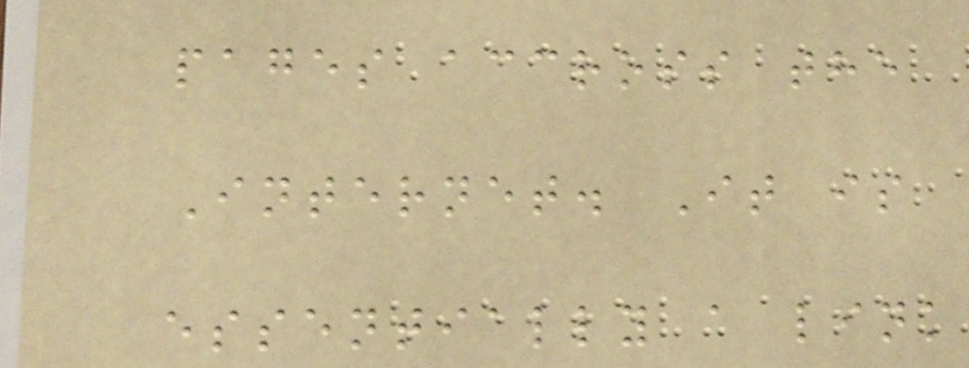pages accross the
Internet. It is
essentially a link
